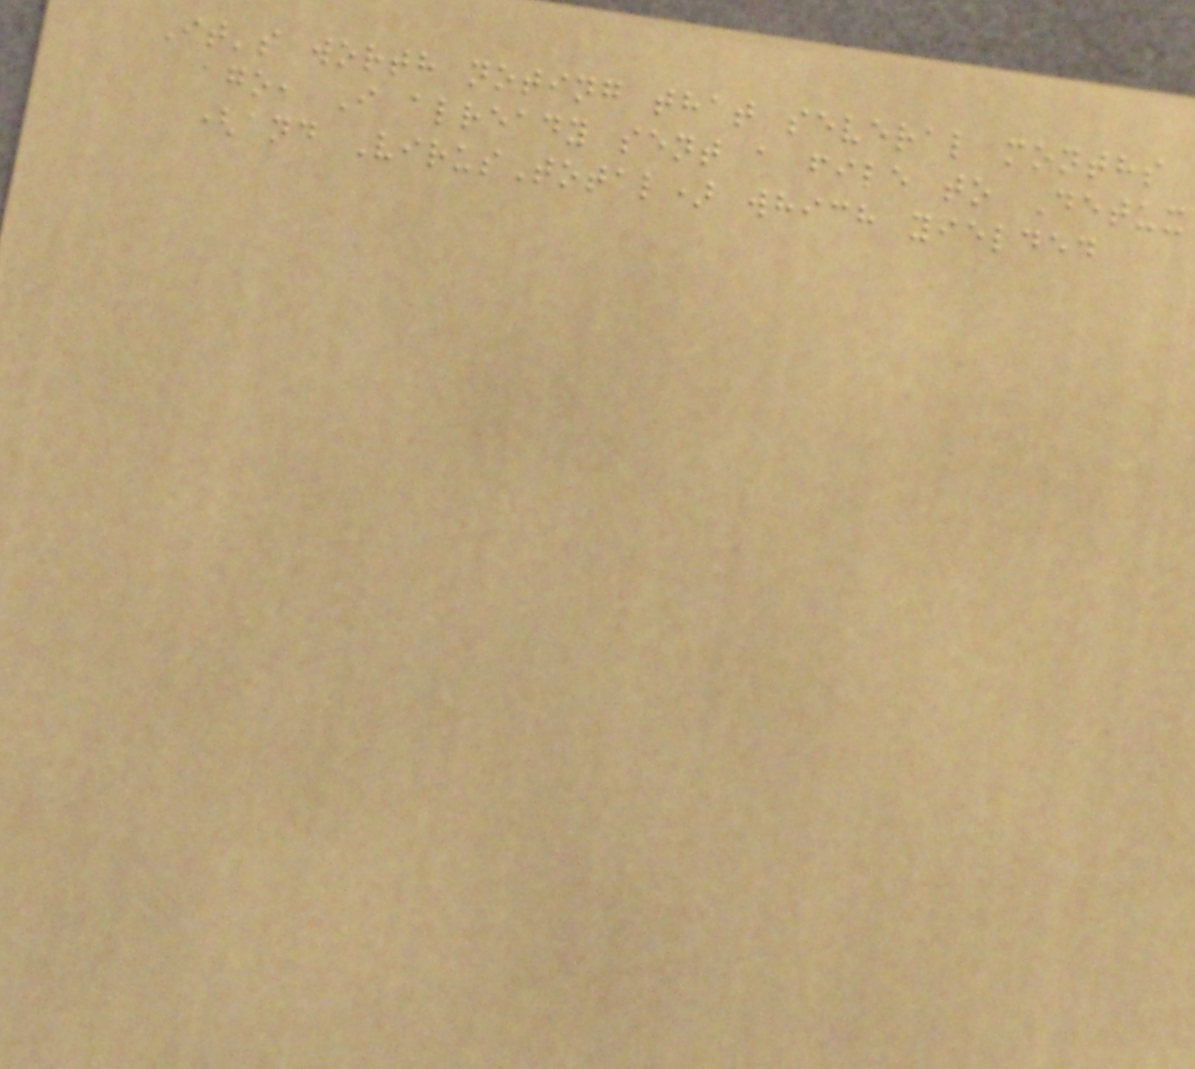It's worth noting that several months
ago, I already sent a file to Detux
(and VirusTotal) which yielded
